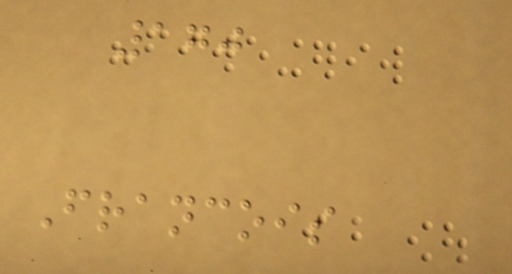170
Francois
